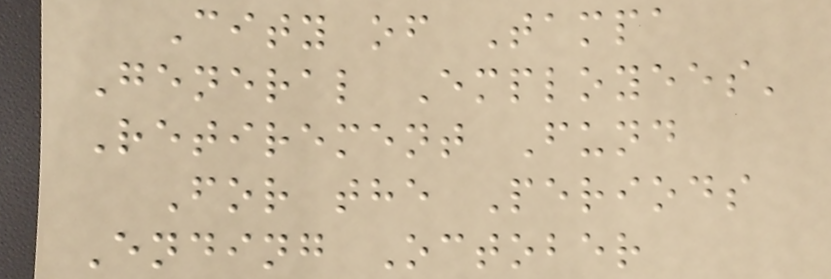City of Tampa
General Employees'
Retirement Fund
For the Periods
Ending October
